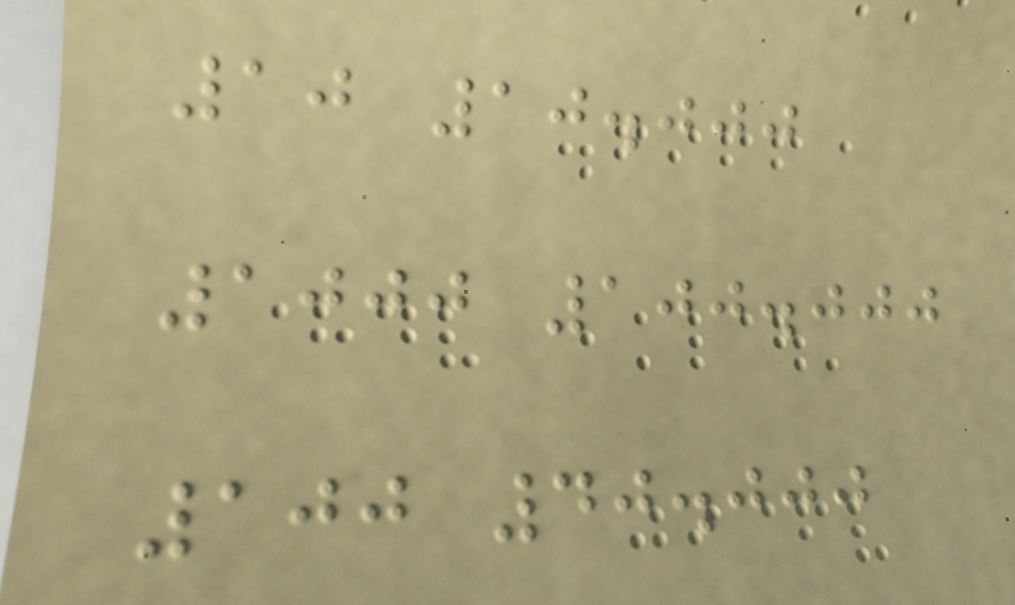10 10.000
1000 100.000
100 40.000
